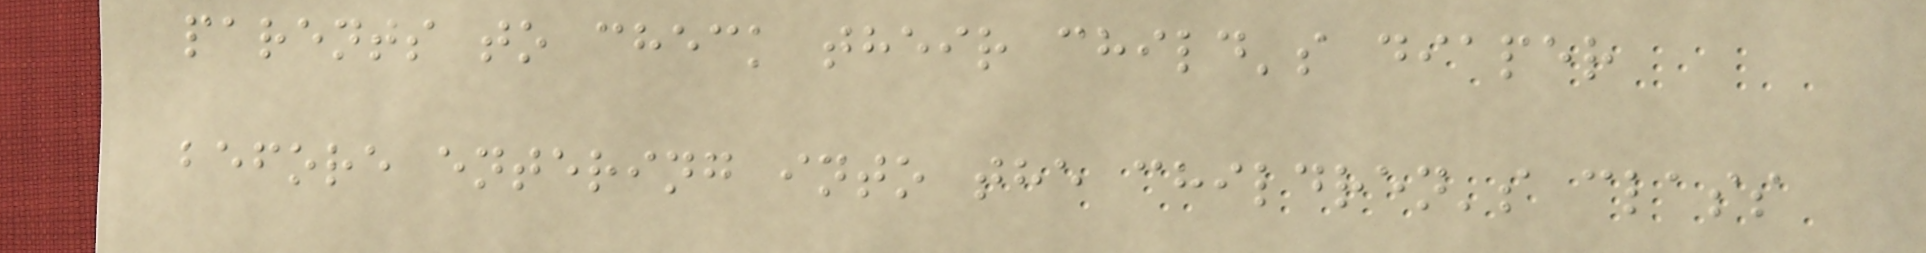parents to check their child's diaper
before entering into the children's class
